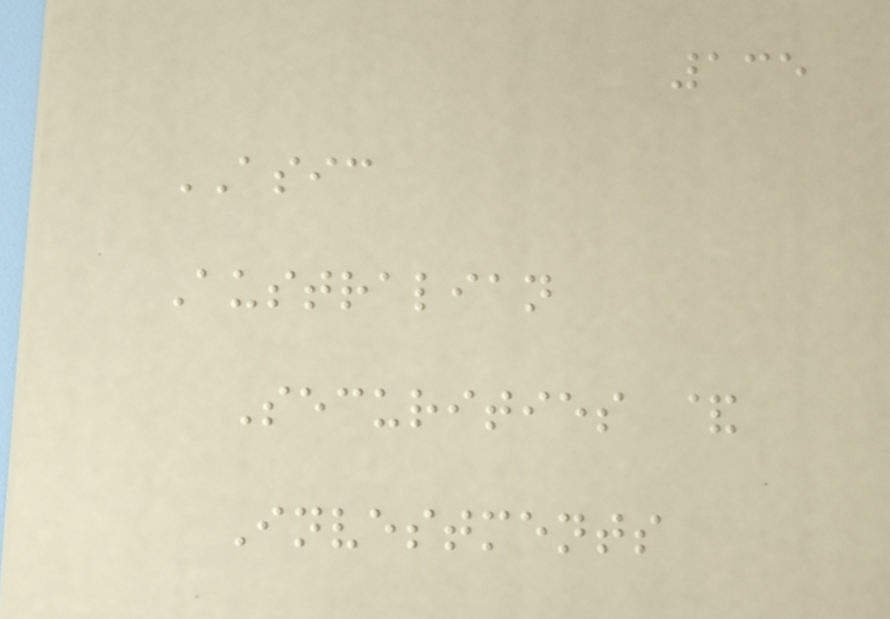135
ASIC
Australian
Securities &
Investments
